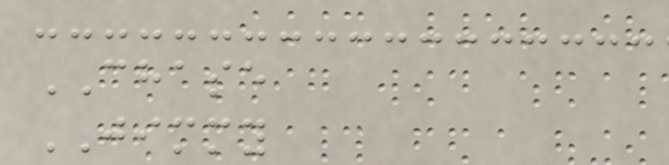CHASE
JIMMY
